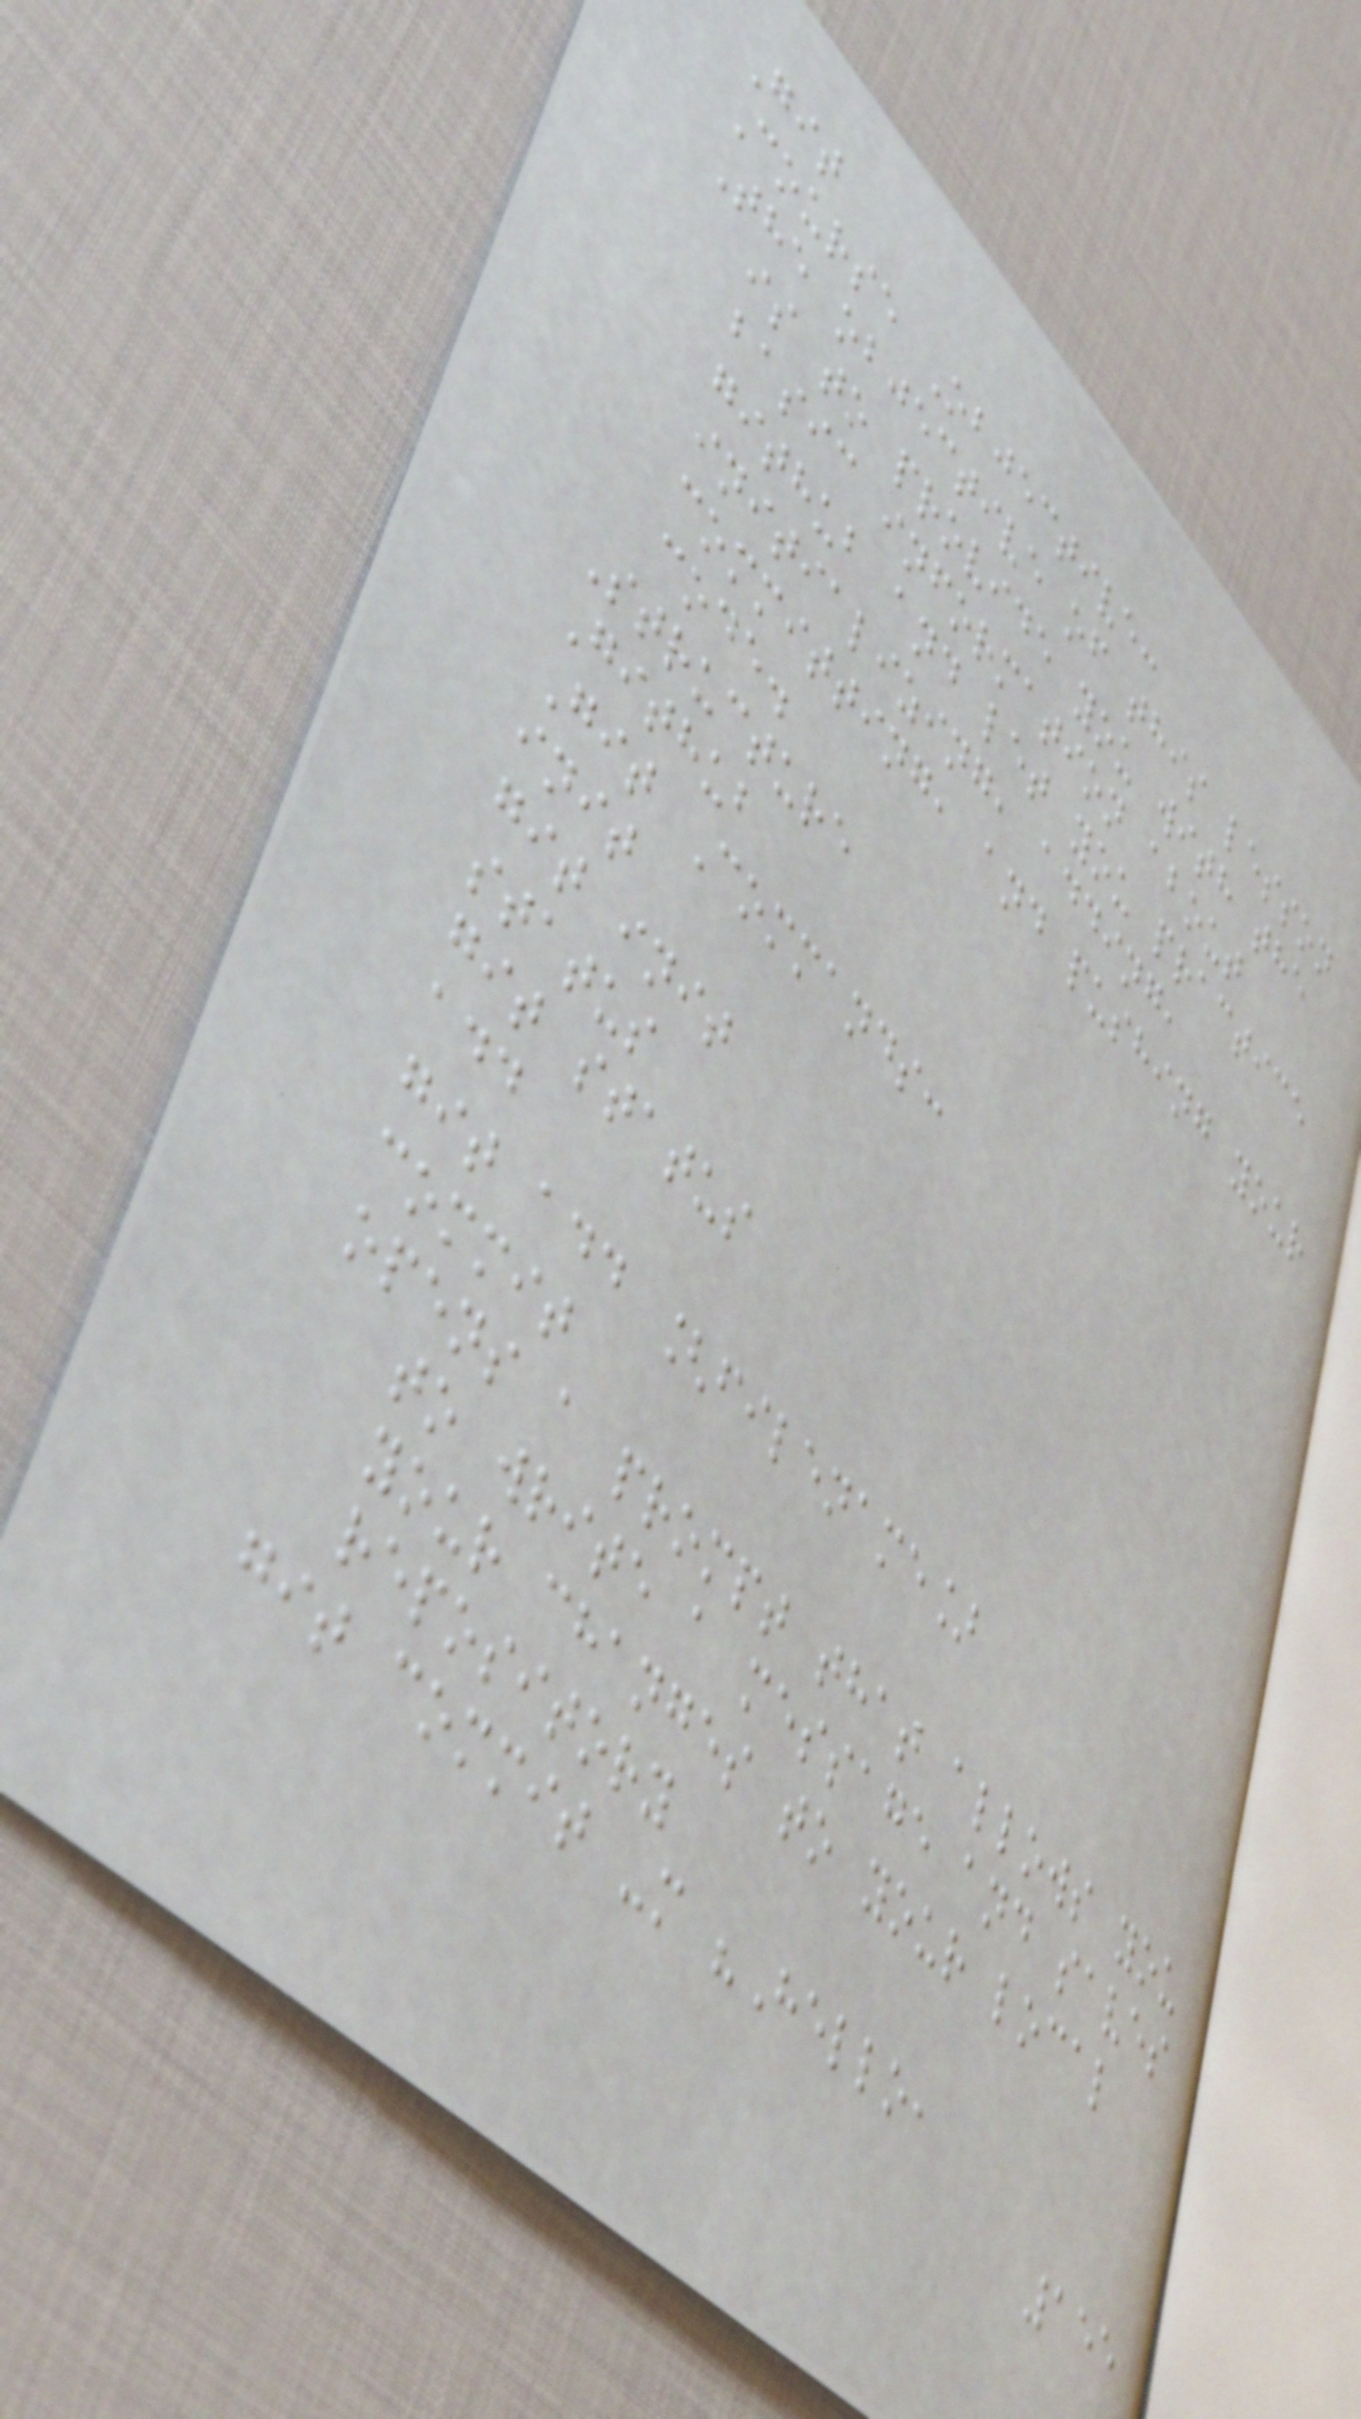Git
Course Objective:
The objective of this lesson
is to provide you with the
basic information about
github and let you practice
initializing, adding,
committing, and pushing your
code.
Structure
Github
Git Commands:
init
git init
status
git status
add
git add [filename]
commit
opens a prompt that allows you
to write a message and saves
your changes to your local
repository
git commit -m "Hello,
155
